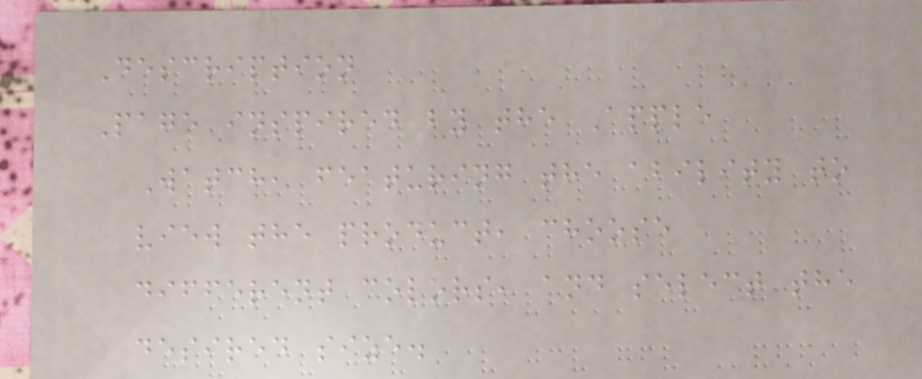Description
Page inspired by the Apple
Watch, featuring the ability to
view the product, choose
different colors, and select the
desired size.
